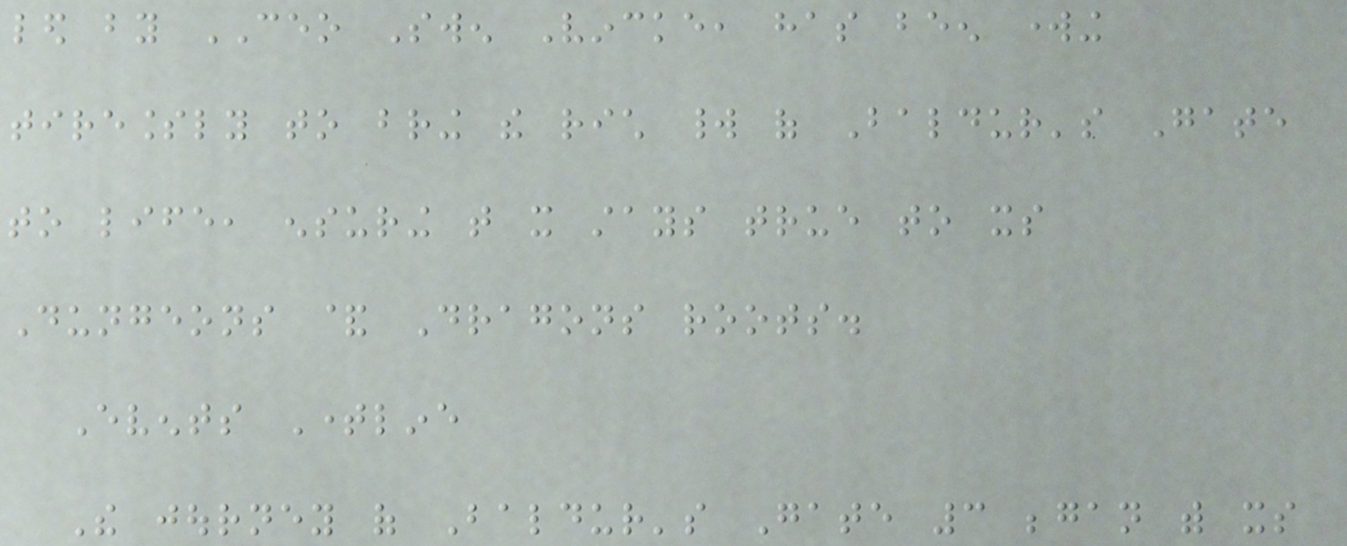led by CEO Swen Vincke, has been working
tirelessly to bring the rich world of Baldur's Gate
to life, ensuring that it stays true to its
Dungeons & Dragons roots.
Events Timeline
The journey of Baldur's Gate 3 began with its
